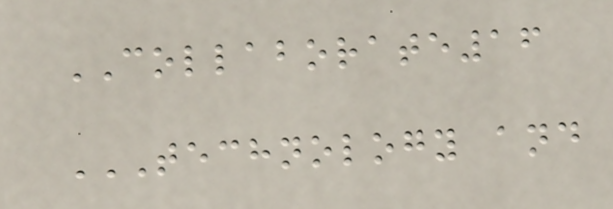COLLABORATE16
TECHNOLOGY AND
